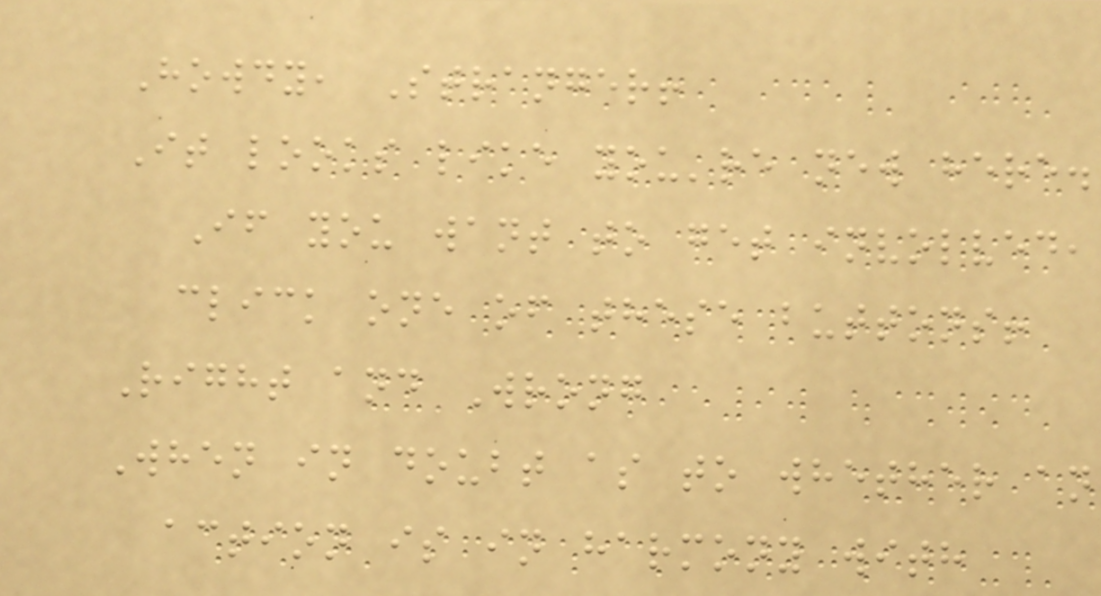Howdy, Stranger!
It looks like you're new here.
If you want to get involved,
click one of these buttons!
Right and Wrong
When in doubt as to whether an
action is in harmony with
